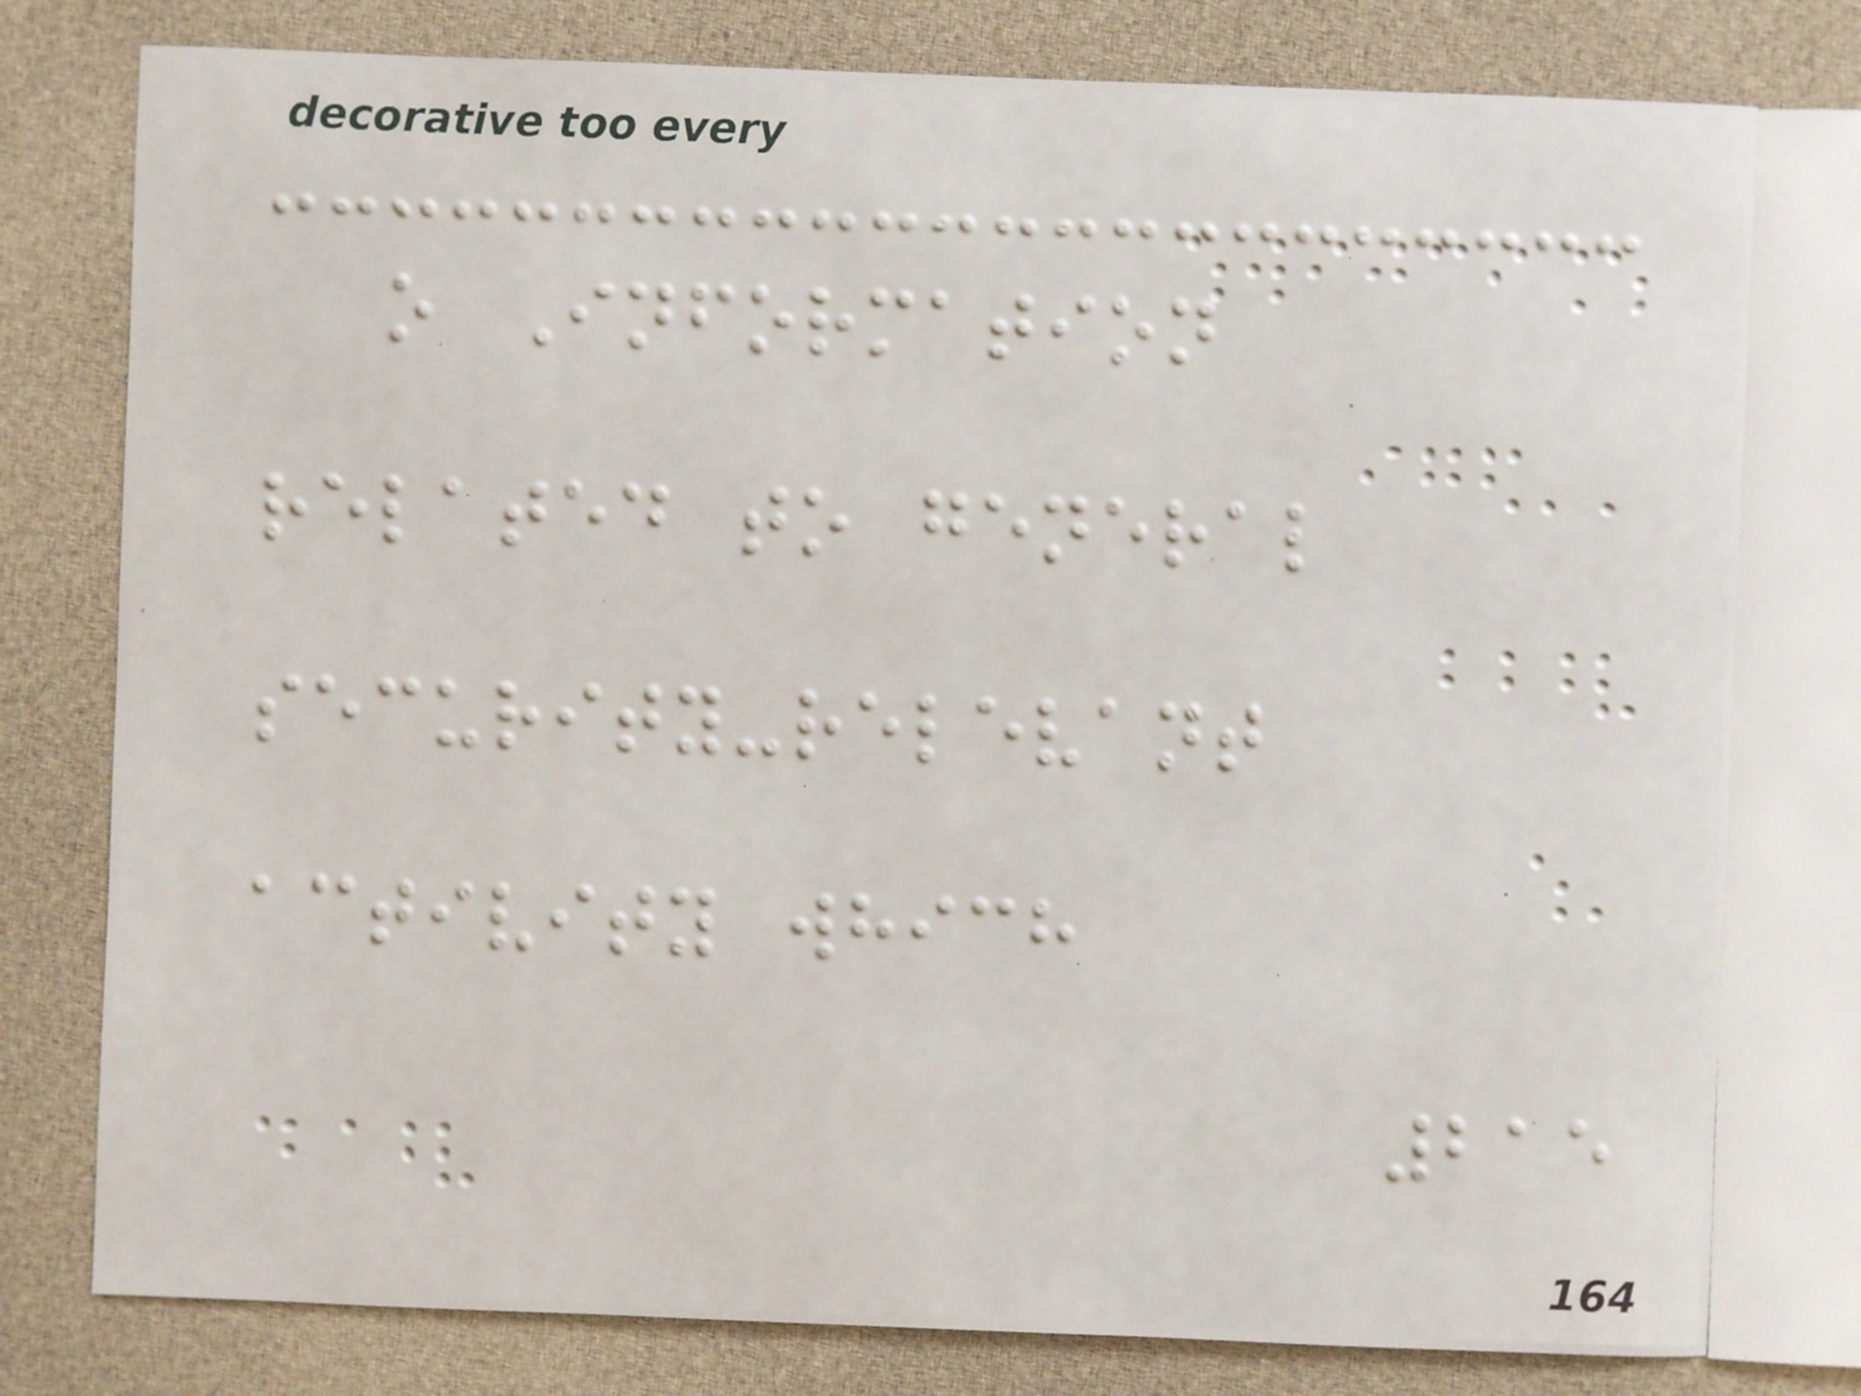o Information
related to general
security-relevant
activity which
215
